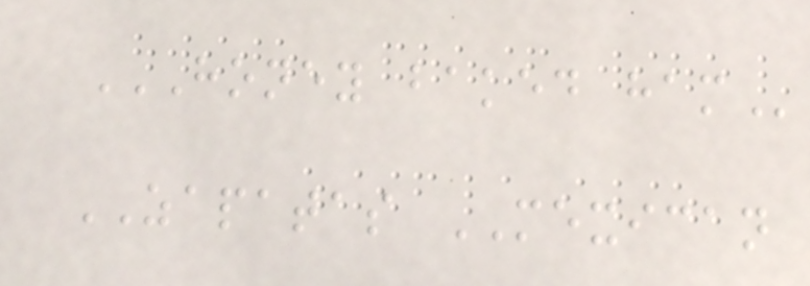HONEY BAKED HAM
ZAPATAS MEXICAN
